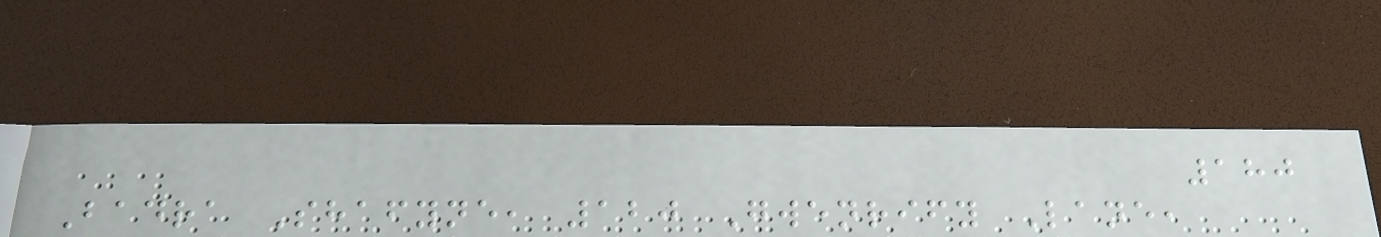180
Badra Shafyne, 120 Gwenrify Lane,
